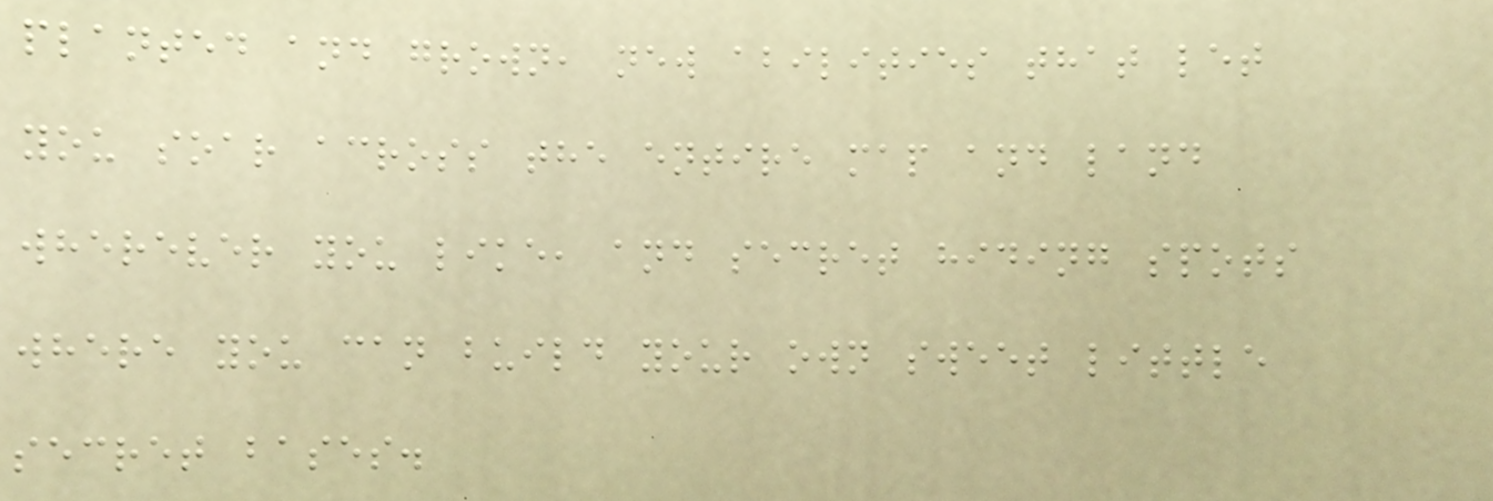planted and grown, new abilities that let
you soar across the entire map and land
wherever you like, and secret hiding spots
where you can build your own sweet little
secret bases.
